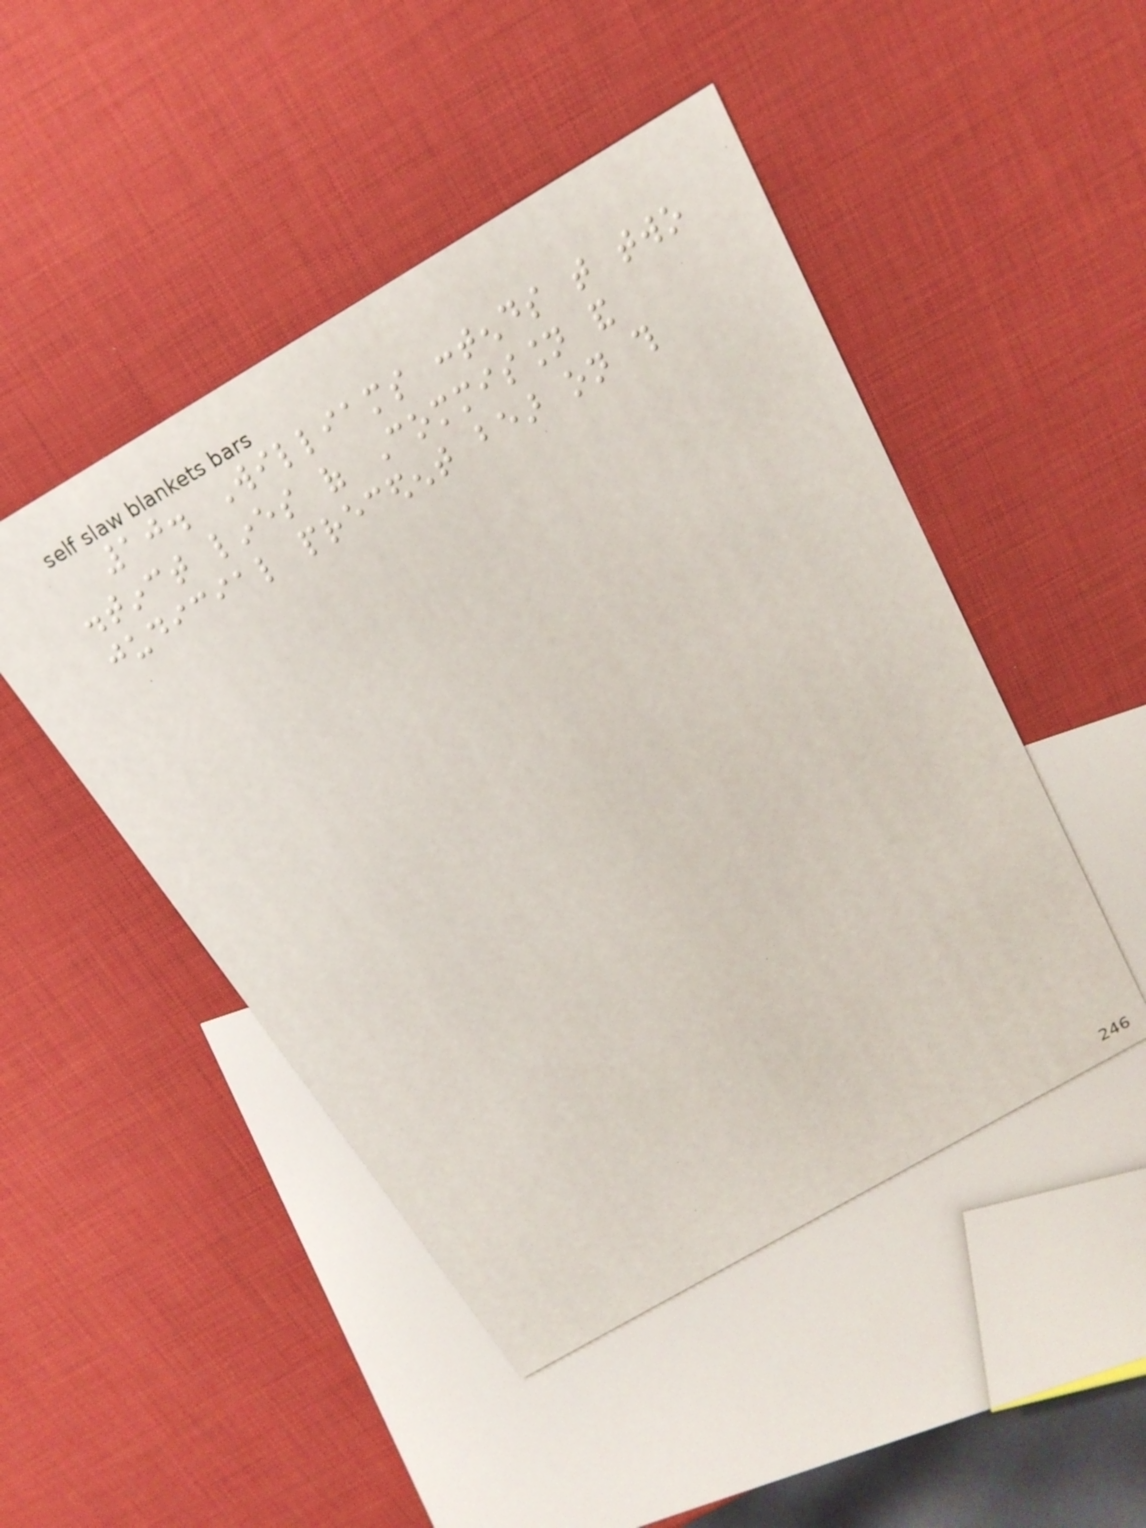10. Williams contends that two
distinct lines of Commission and
judicial precedent bear on this
